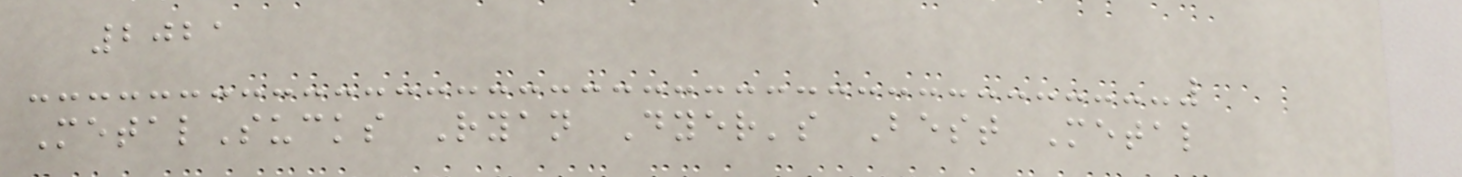2021
MetalSucks Ryan Dyer's Best Metal
